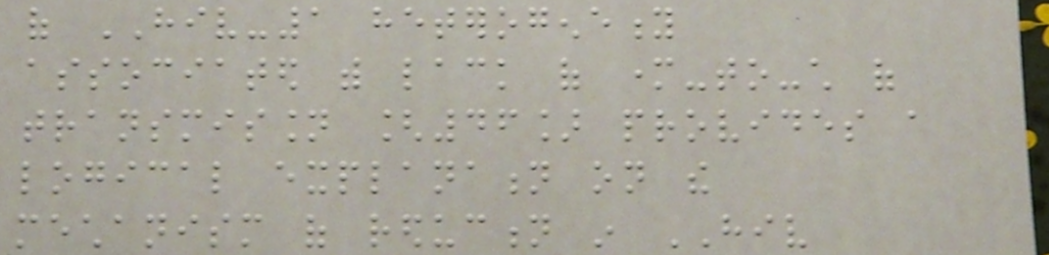of HIV-1 heterogeneity
associated with lack of mother-to-child of
transmission [46] provides a
logical explanation on the
mechanism of reduction in HIV
